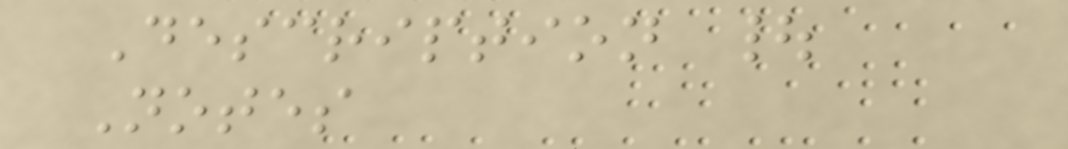Description |
Notes
